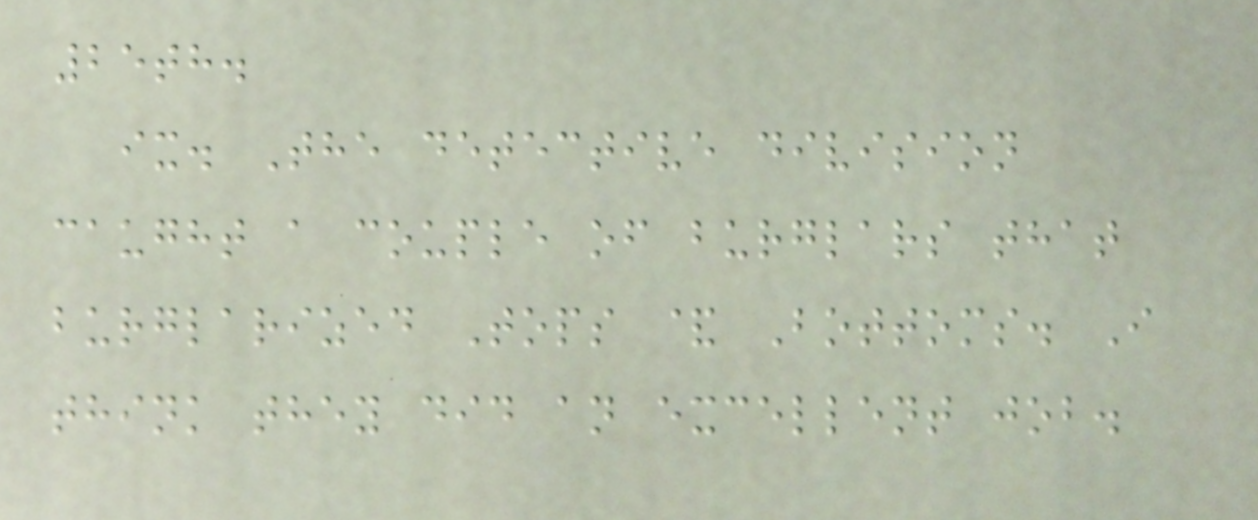25th.
ix. The detective division
caught a couple of burglars that
burglarized Tops & Bottoms. I
think they did an excellent job.
